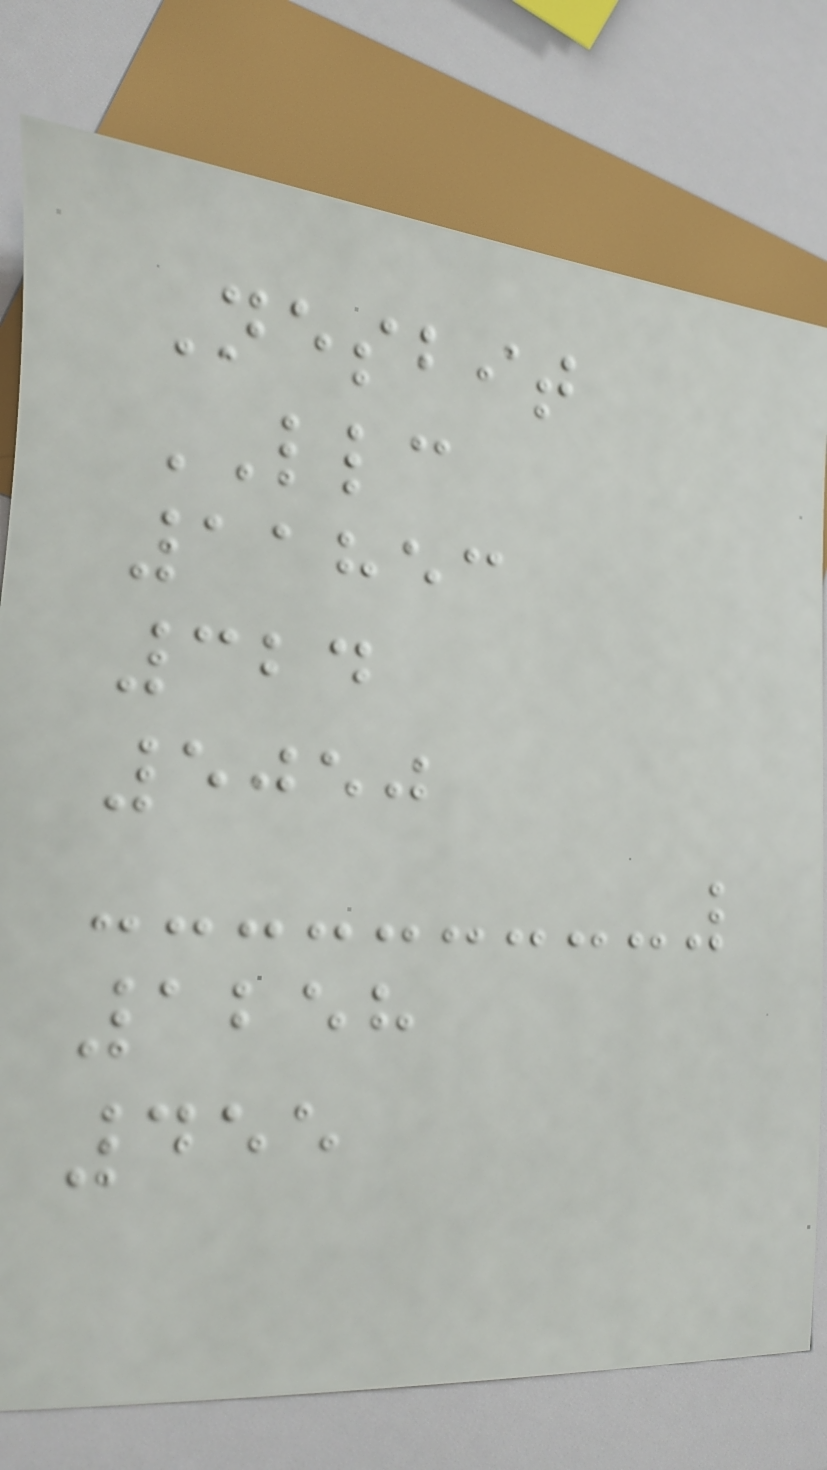Nesbit
LLC
11853
324
5050
1258
455
